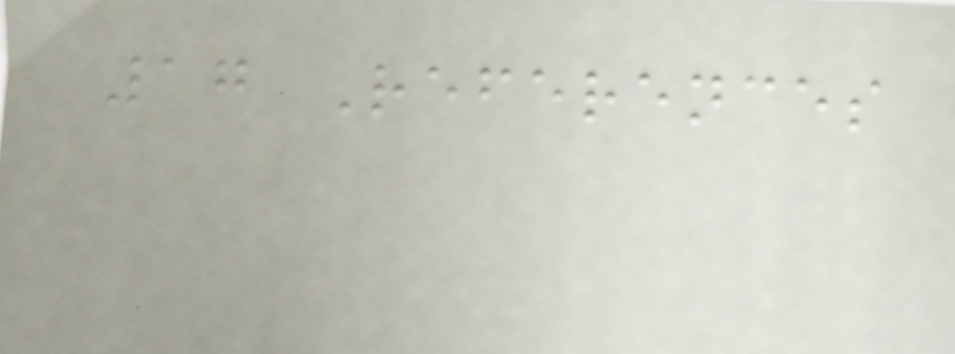17 References
